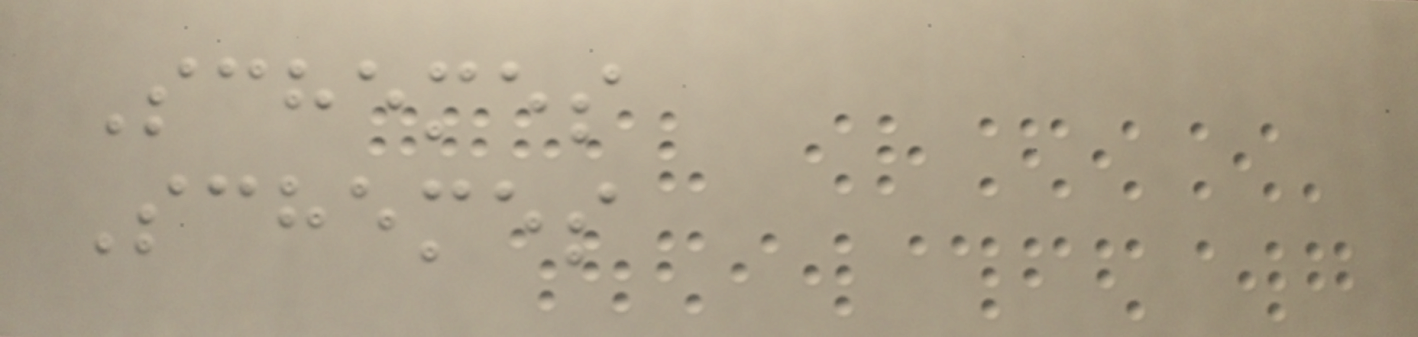Schemes
Schemes
